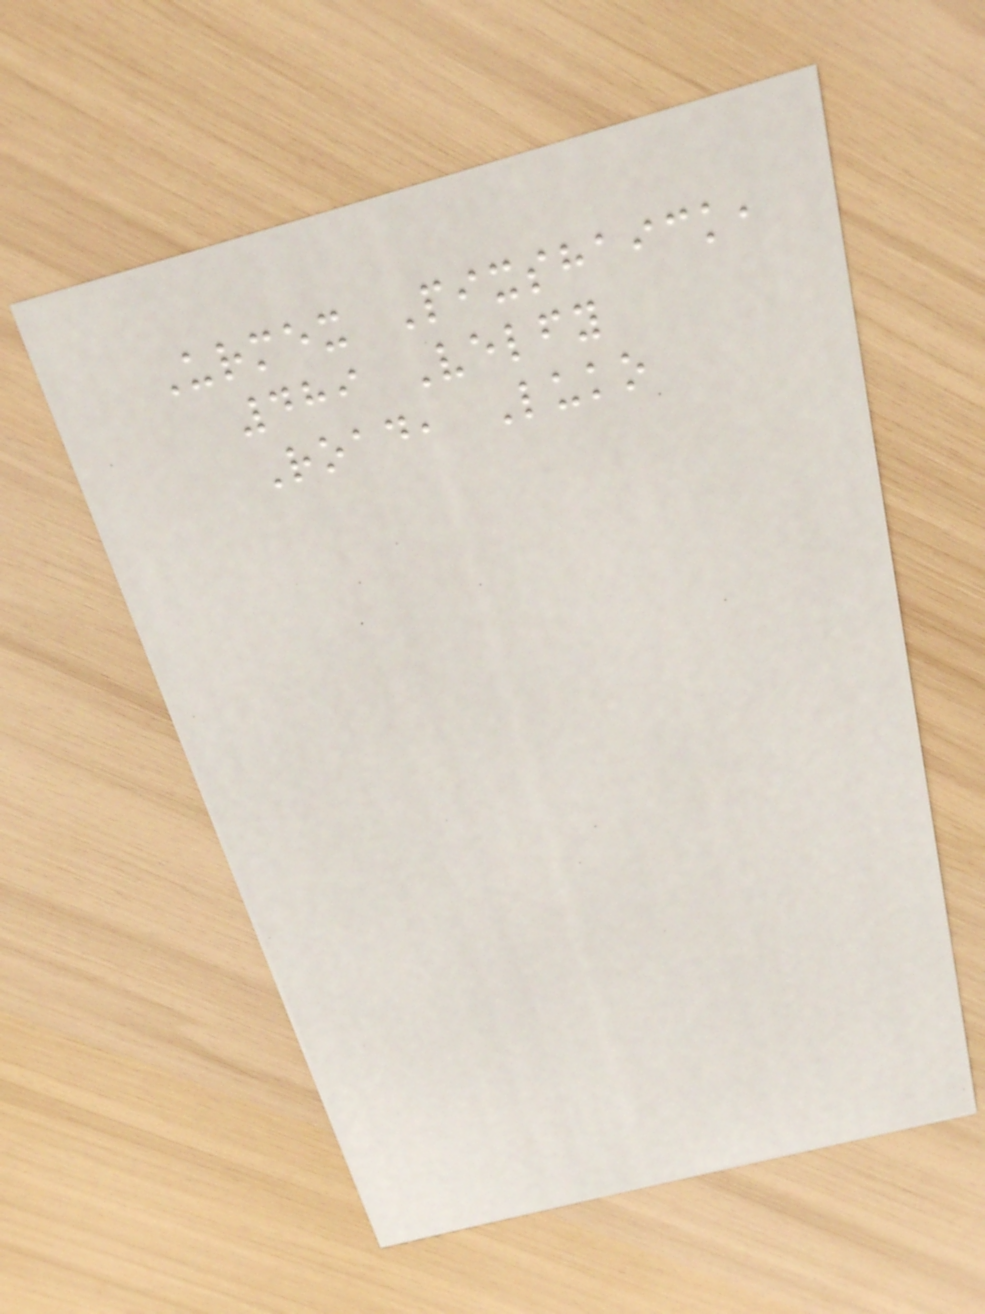Urmex Pixshaick,
489 Velfy
Road, Luko
